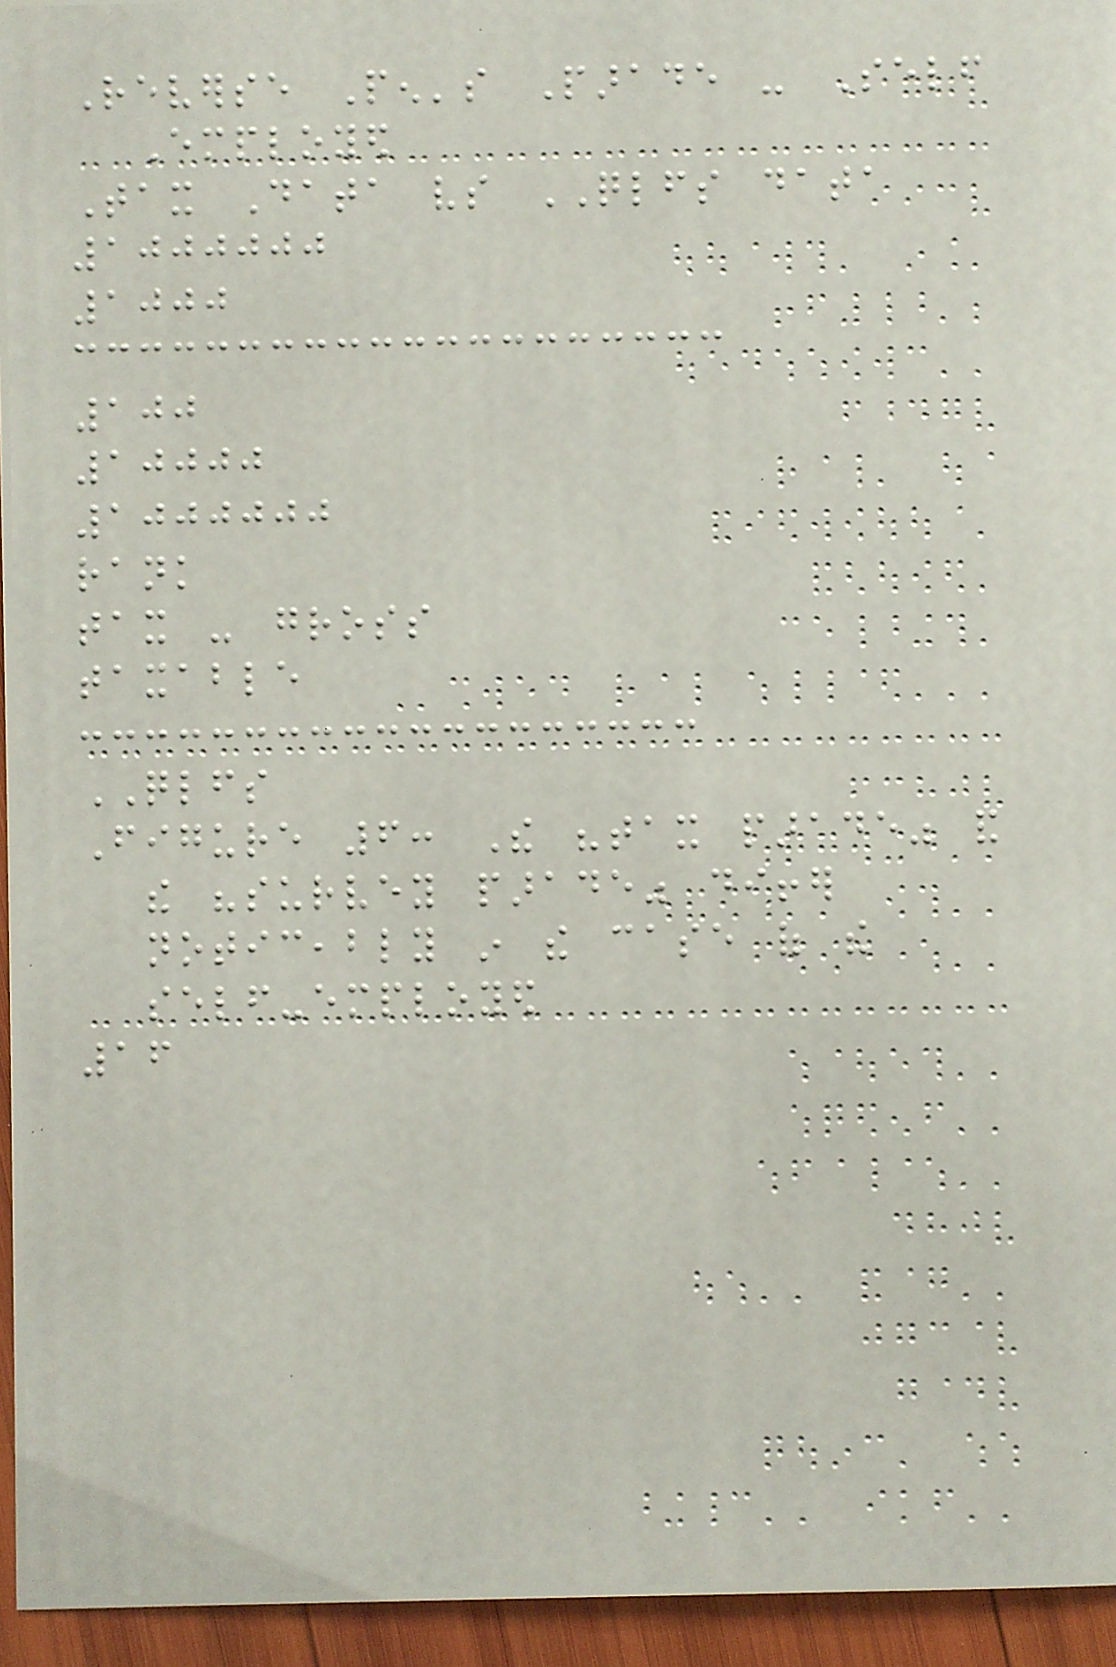Reverse Pen's Parade - Self
Employed
Tax Data vs QLFS data
1000000
1000
100
10000
1000000
rank
tax - gross
taxable
QLFS
Figure 6: The "tax parade" and
the "survey parade" differ
noticeably in the case of the
self-employed
16
